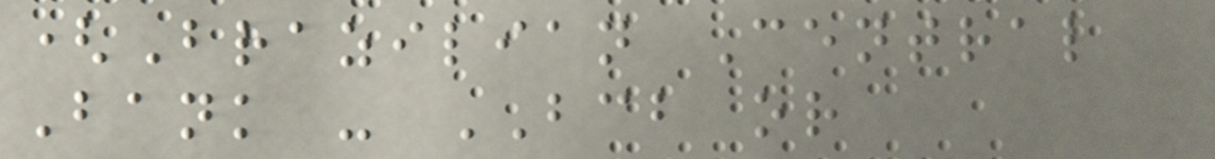(Brazilian Central
Bank - BCB or
